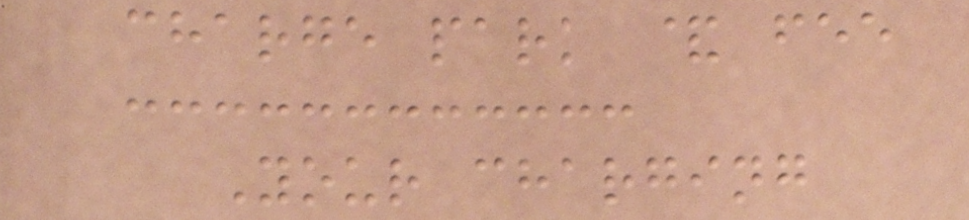charge park & fee
Your charging
